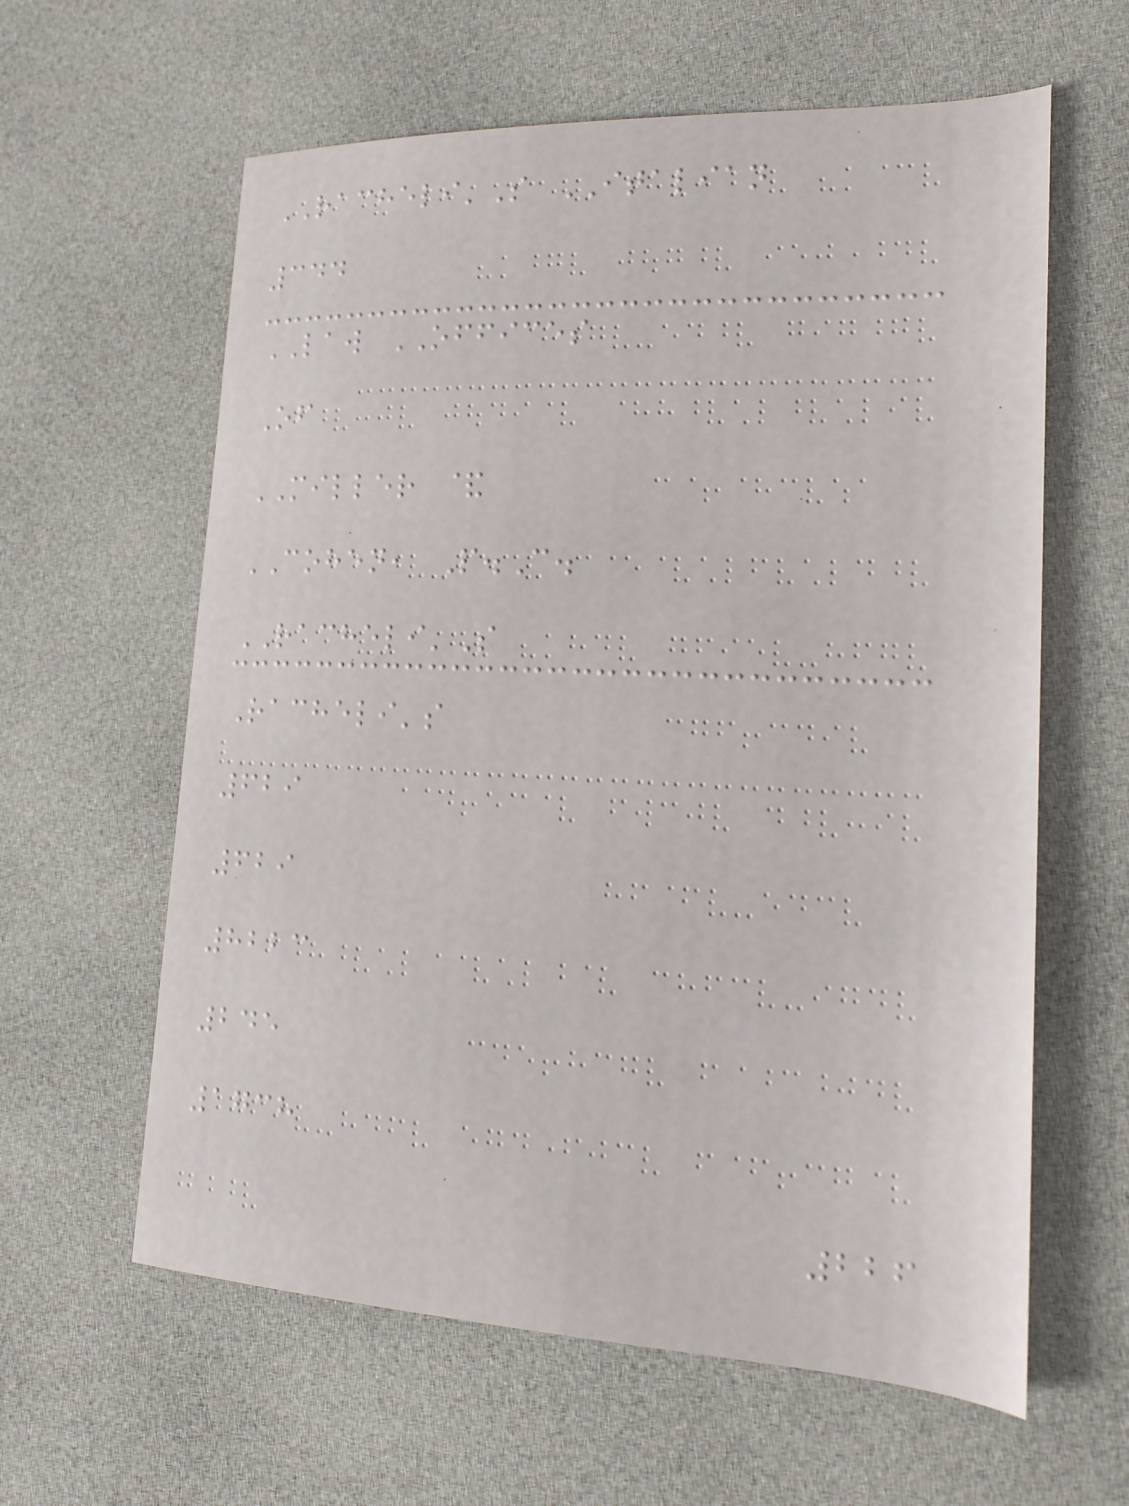RACHELI'S ITALIAN
344
LAW OFFICES
Of
MILLER &
COHEN, P.C.
RACHELI'S
Racheli's
629
629
8223
245
1738
226
